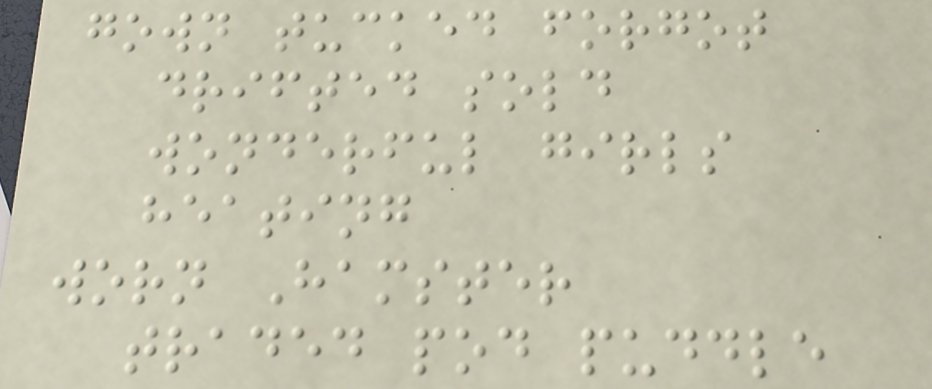gown tucked forgot
drifted sold
wonderful girls
heating
worn Hamster
traded pod puddle
